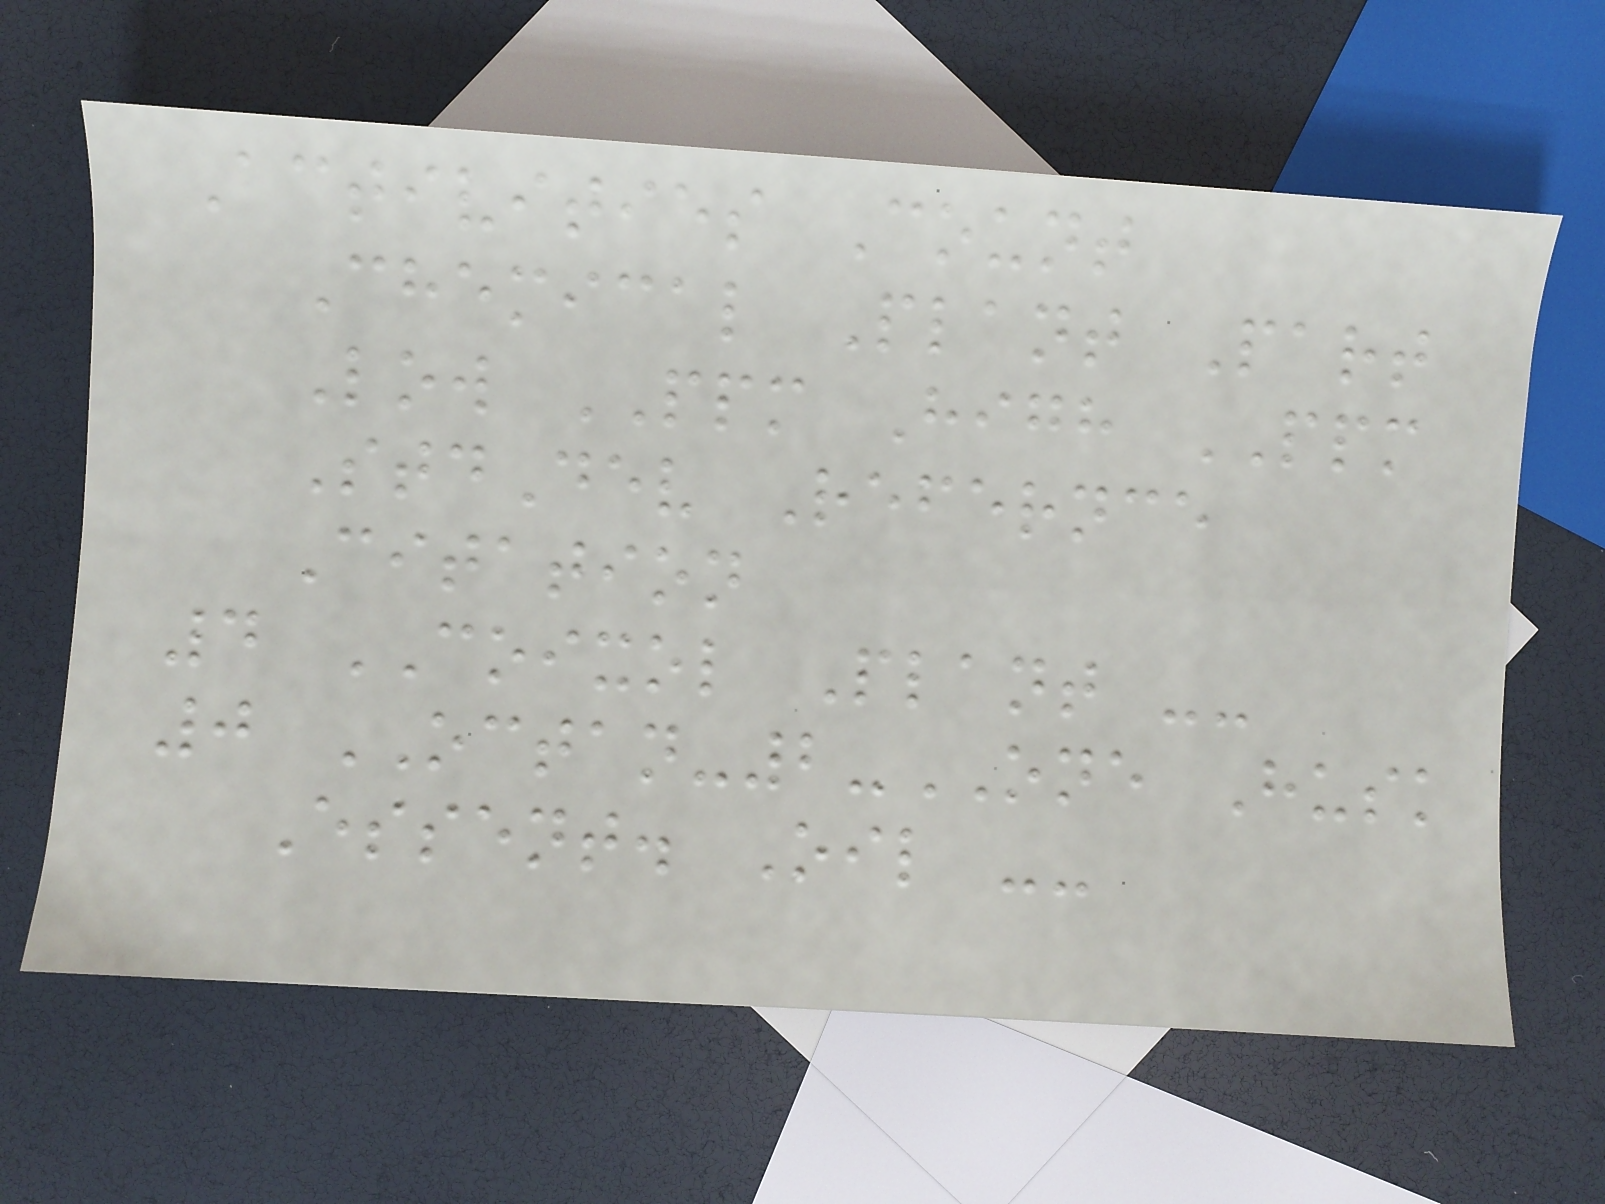Activities Count
Chemical Plant Part
Low PPM High PPM
StdDev Refernce
Citation
4 COIXOL Plant --
0 OCTAN-2-ONE Husk
Essent. Oil --
